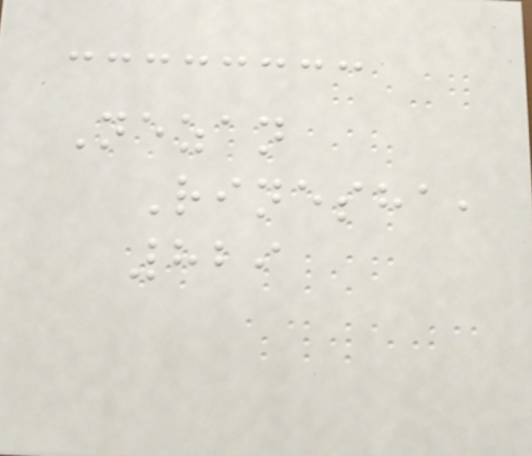Nezan
Rinesha,
829
